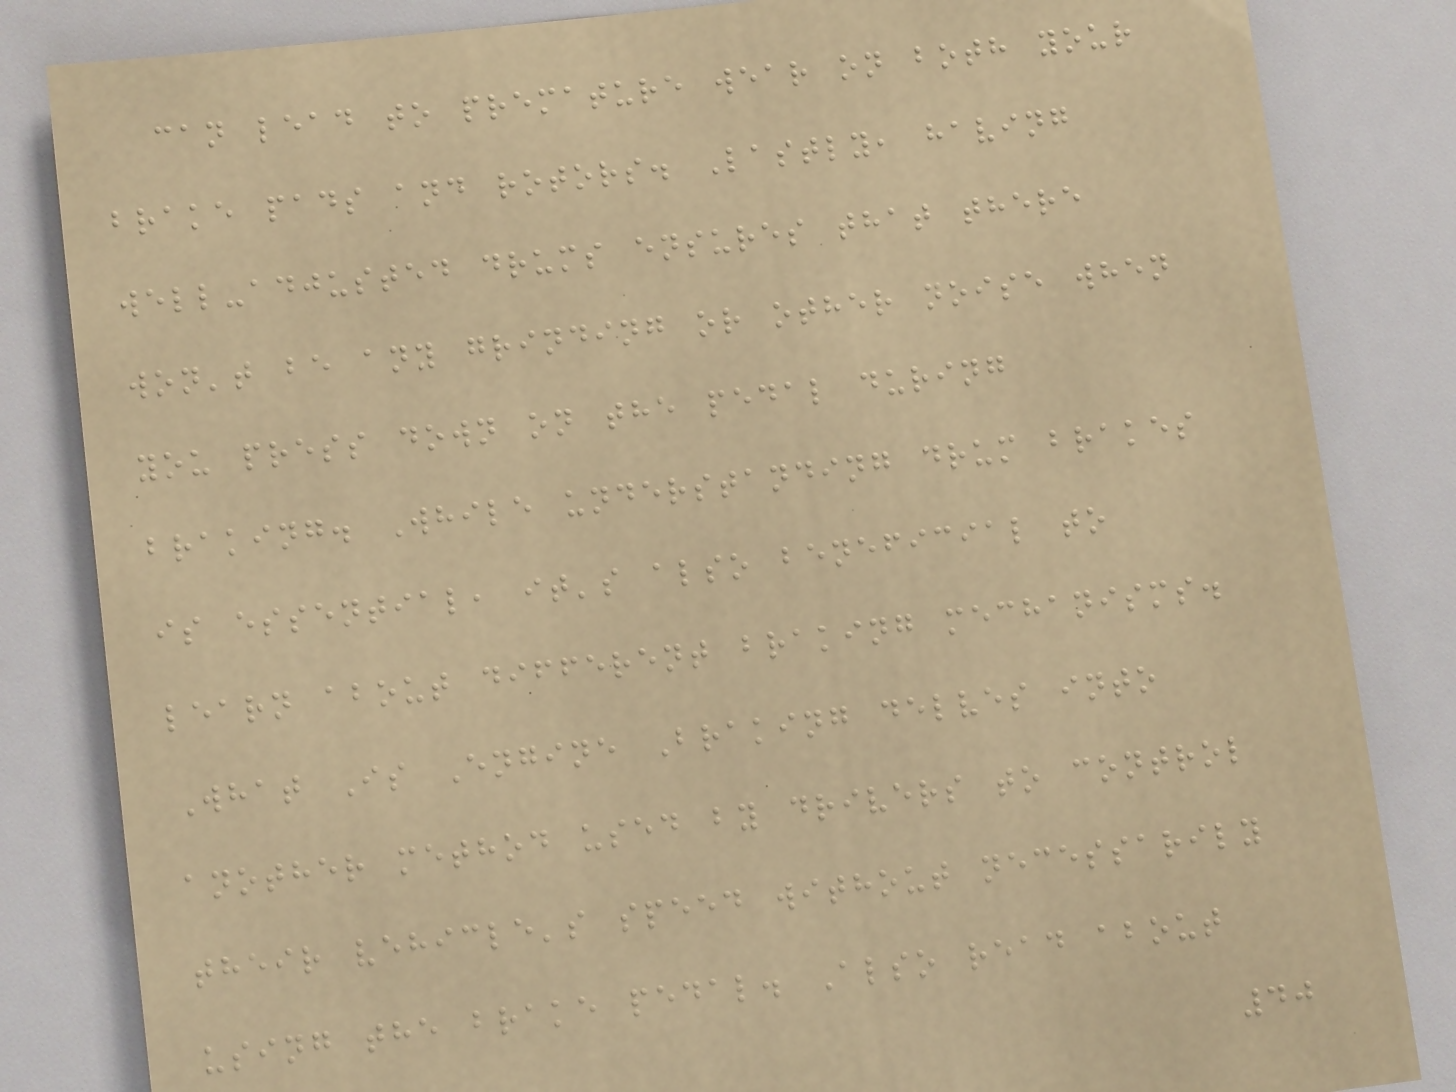can lead to premature wear on both your
brake pads and rotors. Lastly, having
well-adjusted drums ensures that there
won't be any grinding or other noise when
you press down on the pedal during
braking. While understanding drum brakes
is essential, it's also beneficial to
learn about different braking mechanisms.
What Is Engine Braking delves into
another method used by drivers to control
their vehicle's speed without necessarily
using the brake pedal. Also read about
40
